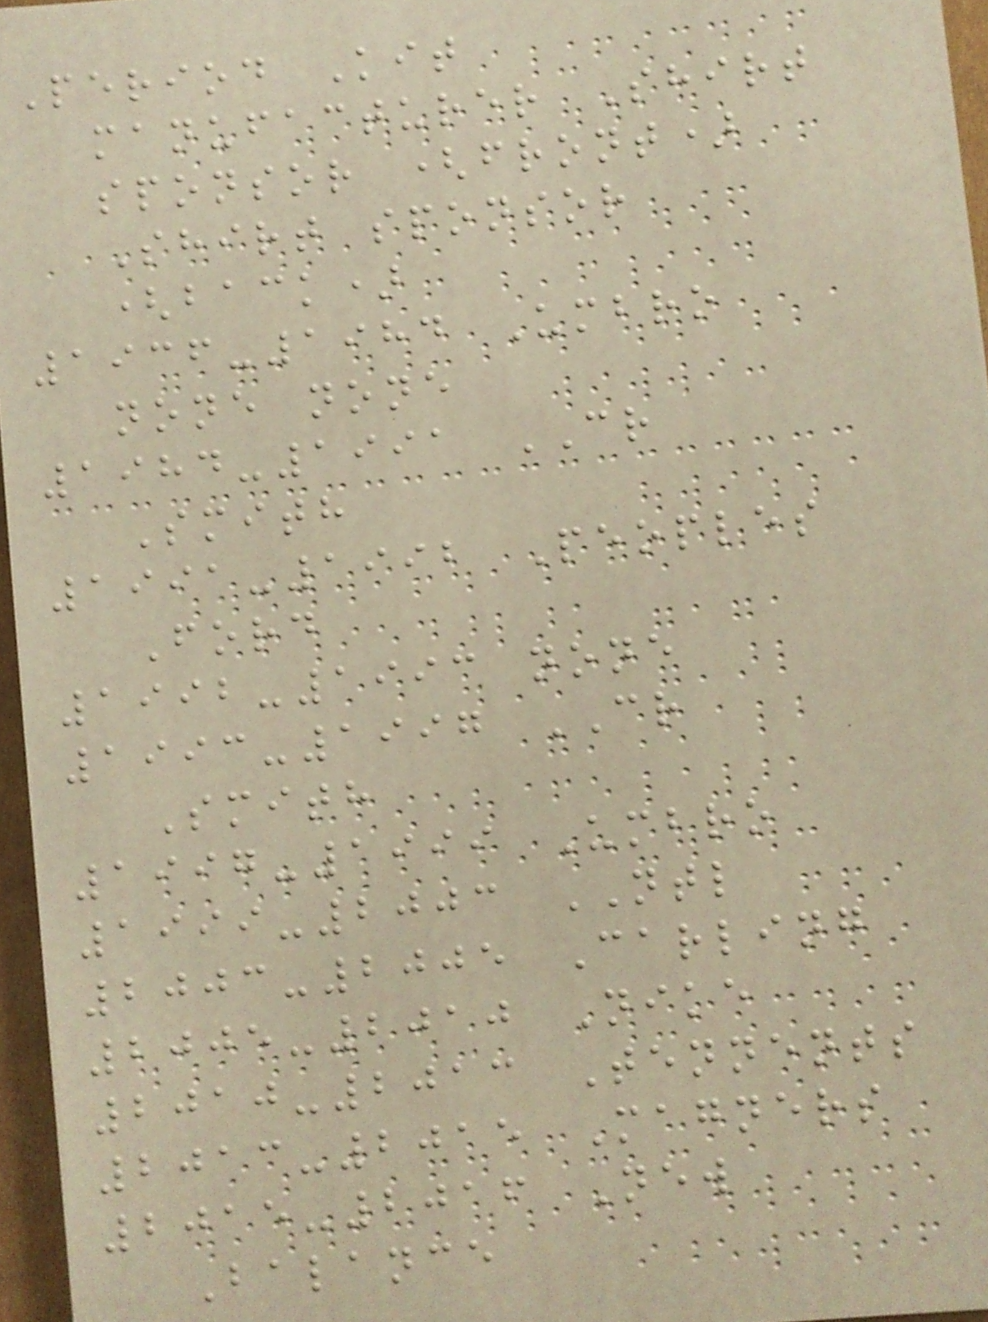Period Kit
manufacturer Shirt
sponsor (front)
Shirt sponsor
(back)
1936-1984 Umbro
none none
1984-1991 CR
Smith
1991-1992 Peoples
Ford
1992-1993 none
1993-1997 CR
Smith
1997-1999 Umbro
1999-2003 NTL
2003-2005 Carling
2005-2010 Nike
2010-2013 Tennents
2013-2015 Magners
2015-2016 New
Balance
